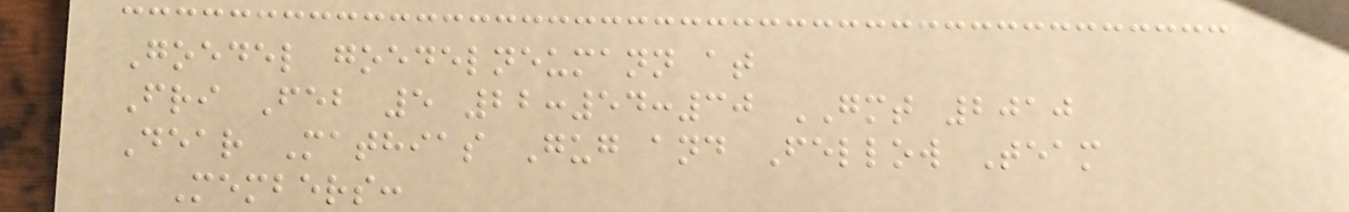Goedel goedelneumann at
Fri Feb 5 22:54:30 GMT 2010
Dear Mathias Gug and Fellow Team
Members:
